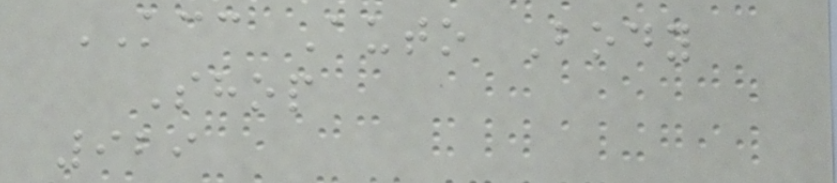KCC Auto Body
Shop
929
